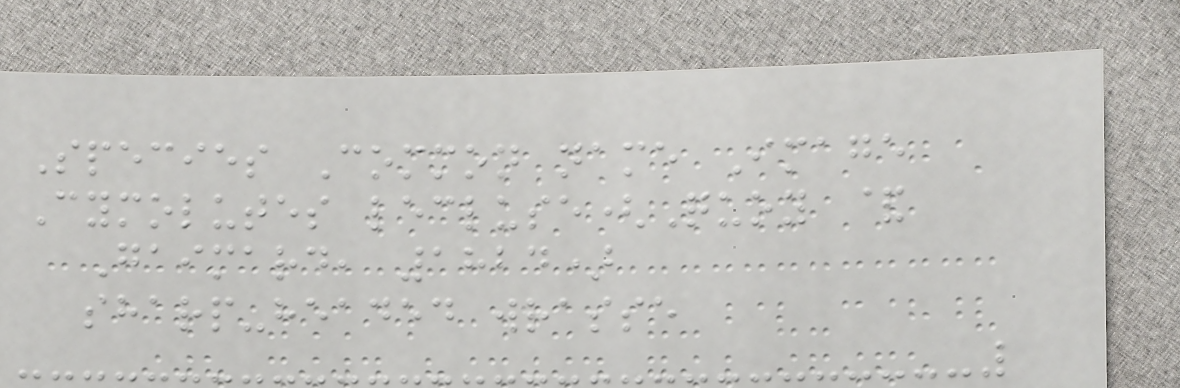Species Common name Image
Cymolutes lecluse(Quoy &
Gaimard, 1824)
sharp-headed wrasse
